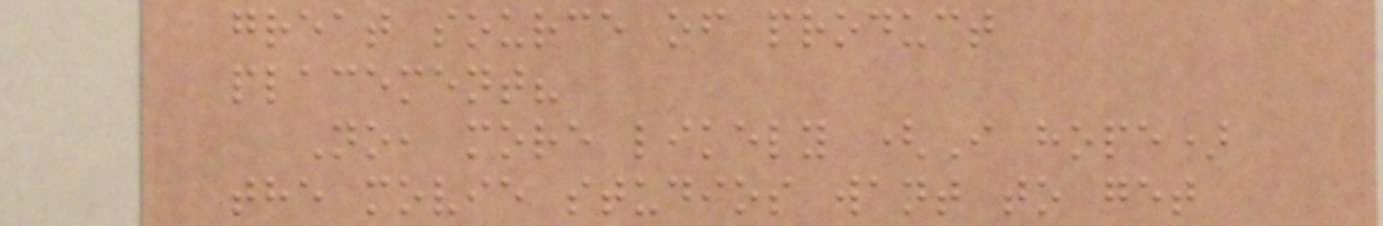great source of product
placement?
No, more likely (I hope)
the movie studios want to get
